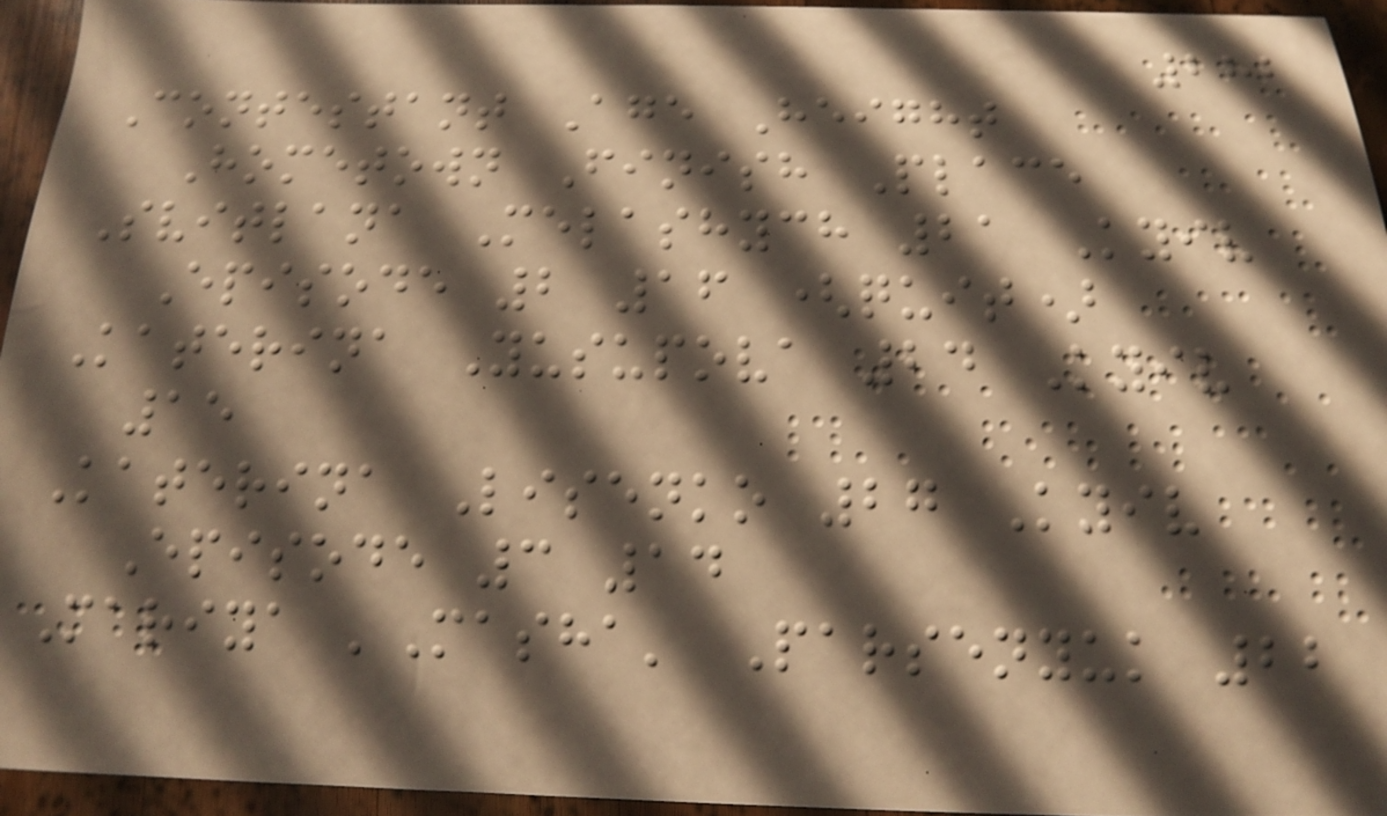282
Contestant Age Height
Hometown Finish Place
Svitlana Melashych 21 Kyiv
Episode 2 16 (quit)
Katerina Yusupova 24 Kyiv
15
Katerina Lisenko 27 Kyiv
Episode 3 14
Mariya 'Masha' Parsenyuk 22
